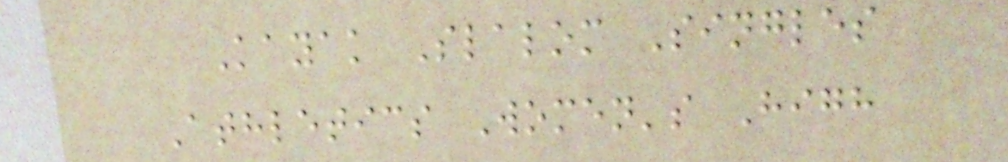Kayak Slalom Singles
Athletics Women's High
